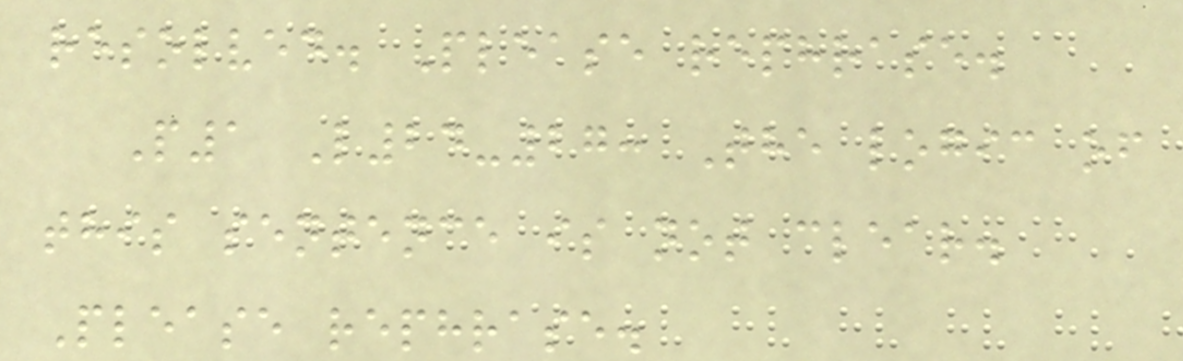resolved. Please rephrase.
P1 L24-27: The logic of
this sentence is not clear.
Please rephrase.
